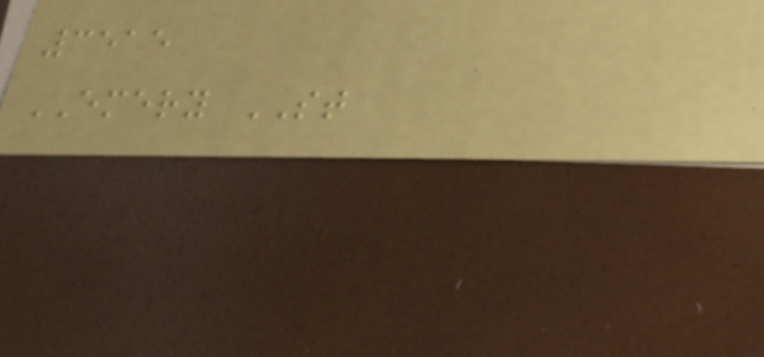3515
EMERY ST
